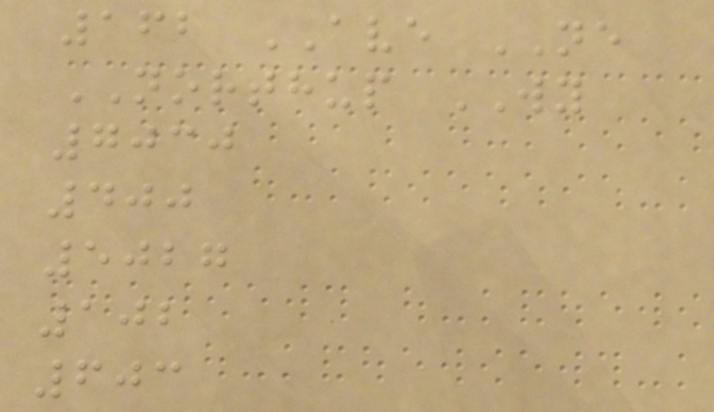162 AVE NE
NORTHUP WY
7030
400
5027
102
603
